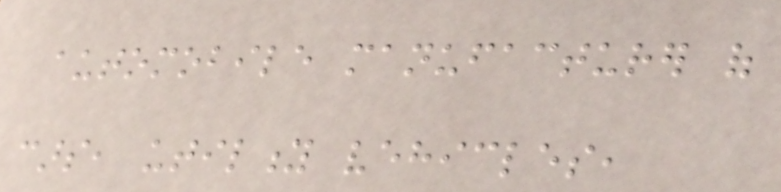automobile manufacturer of
cars, utility vehicles,
